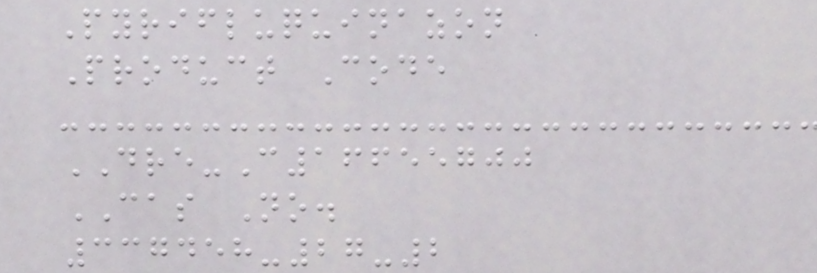Pyrifluquinazon
Product Code
DRE-C16655700
CAS No.
337458-27-2
